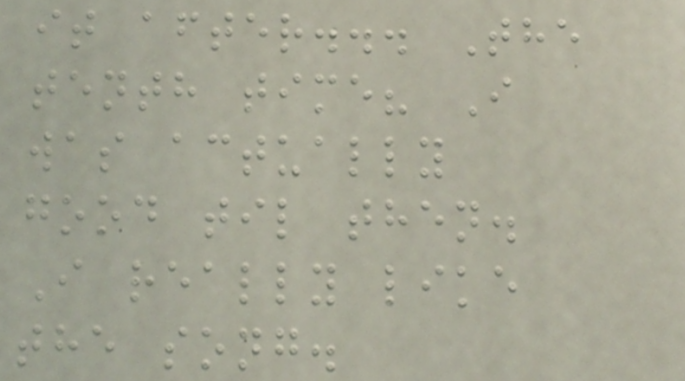it after... The
tenth time? I
was actually
good til then.
I really like
the song.
